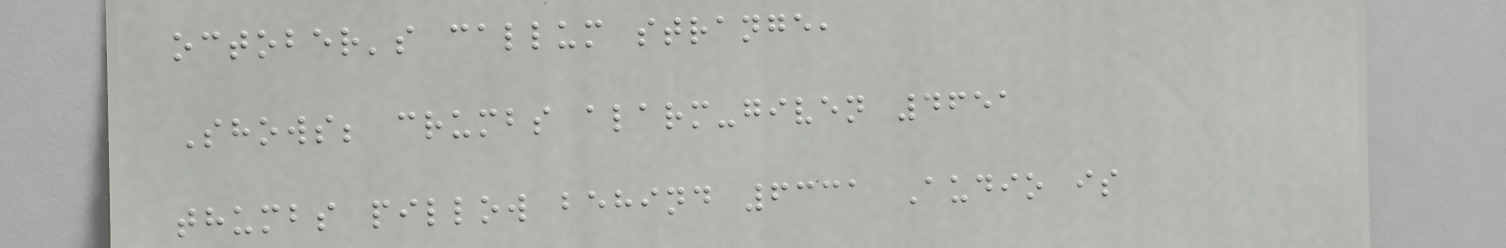october's callum strange,
Shows; crumbs alarm-given 4651
thumbs pillow behind 6331 Audio is
